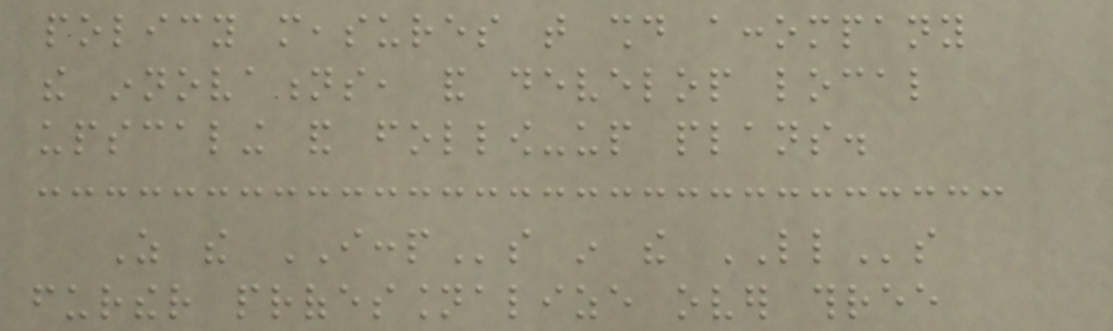policy measures that should accompany
the innovations, and develop local
upscaling and follow-up plans.
As the ICCPs in the LLs
further professionalize over three
